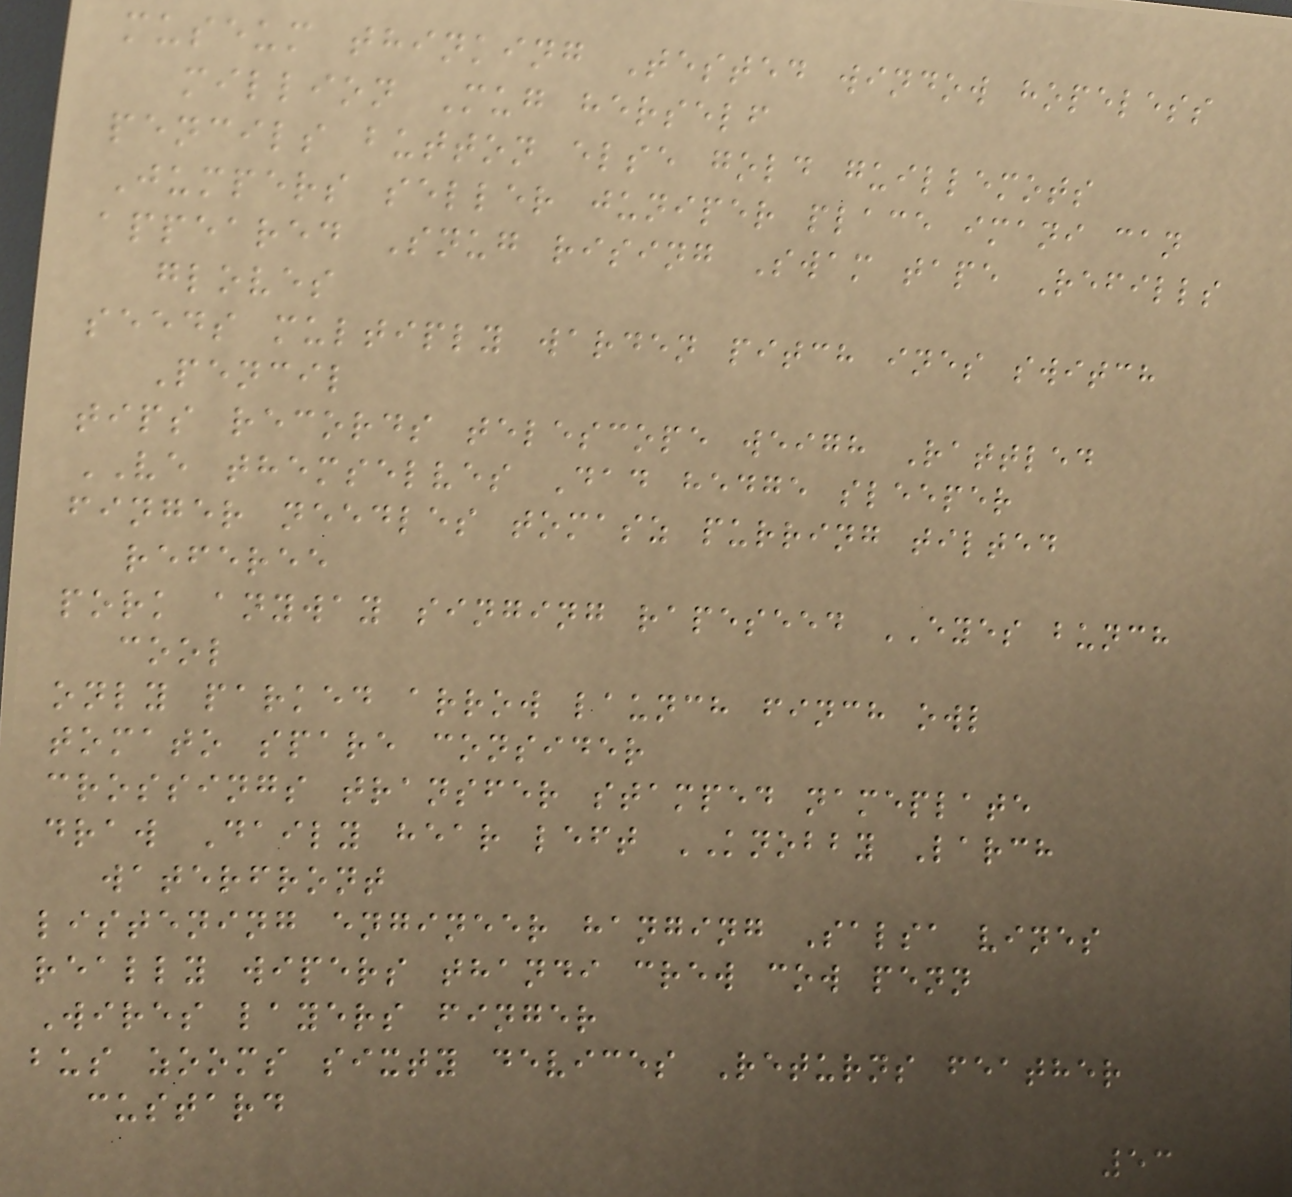museum thinking Tested window hopeless
million Mug herself
pencils button else gold guillemots
Jumpers seller juniper place imani can
appeared Snug rising Swam tape Refills
gloves
seeds multiply warden pitch ines switch
Pencil
tips records telescope weigh Rattled
VE themselves Dad hedge sleeper
finger needles tomasz purring tilted
referee
pork anyway singing rapeseed EYES bunch
cool
only parked arrow launch finch owl
tomato spare consider
crossings transfer stamped nameplate
draw Daily hear left KNOBBY Larch
waterfront
listening engineer hanging Salsa vines
really wipers thandi crew cow penn
Wires layers finger
bus zooms sixty devices Returns feather
custard
53
